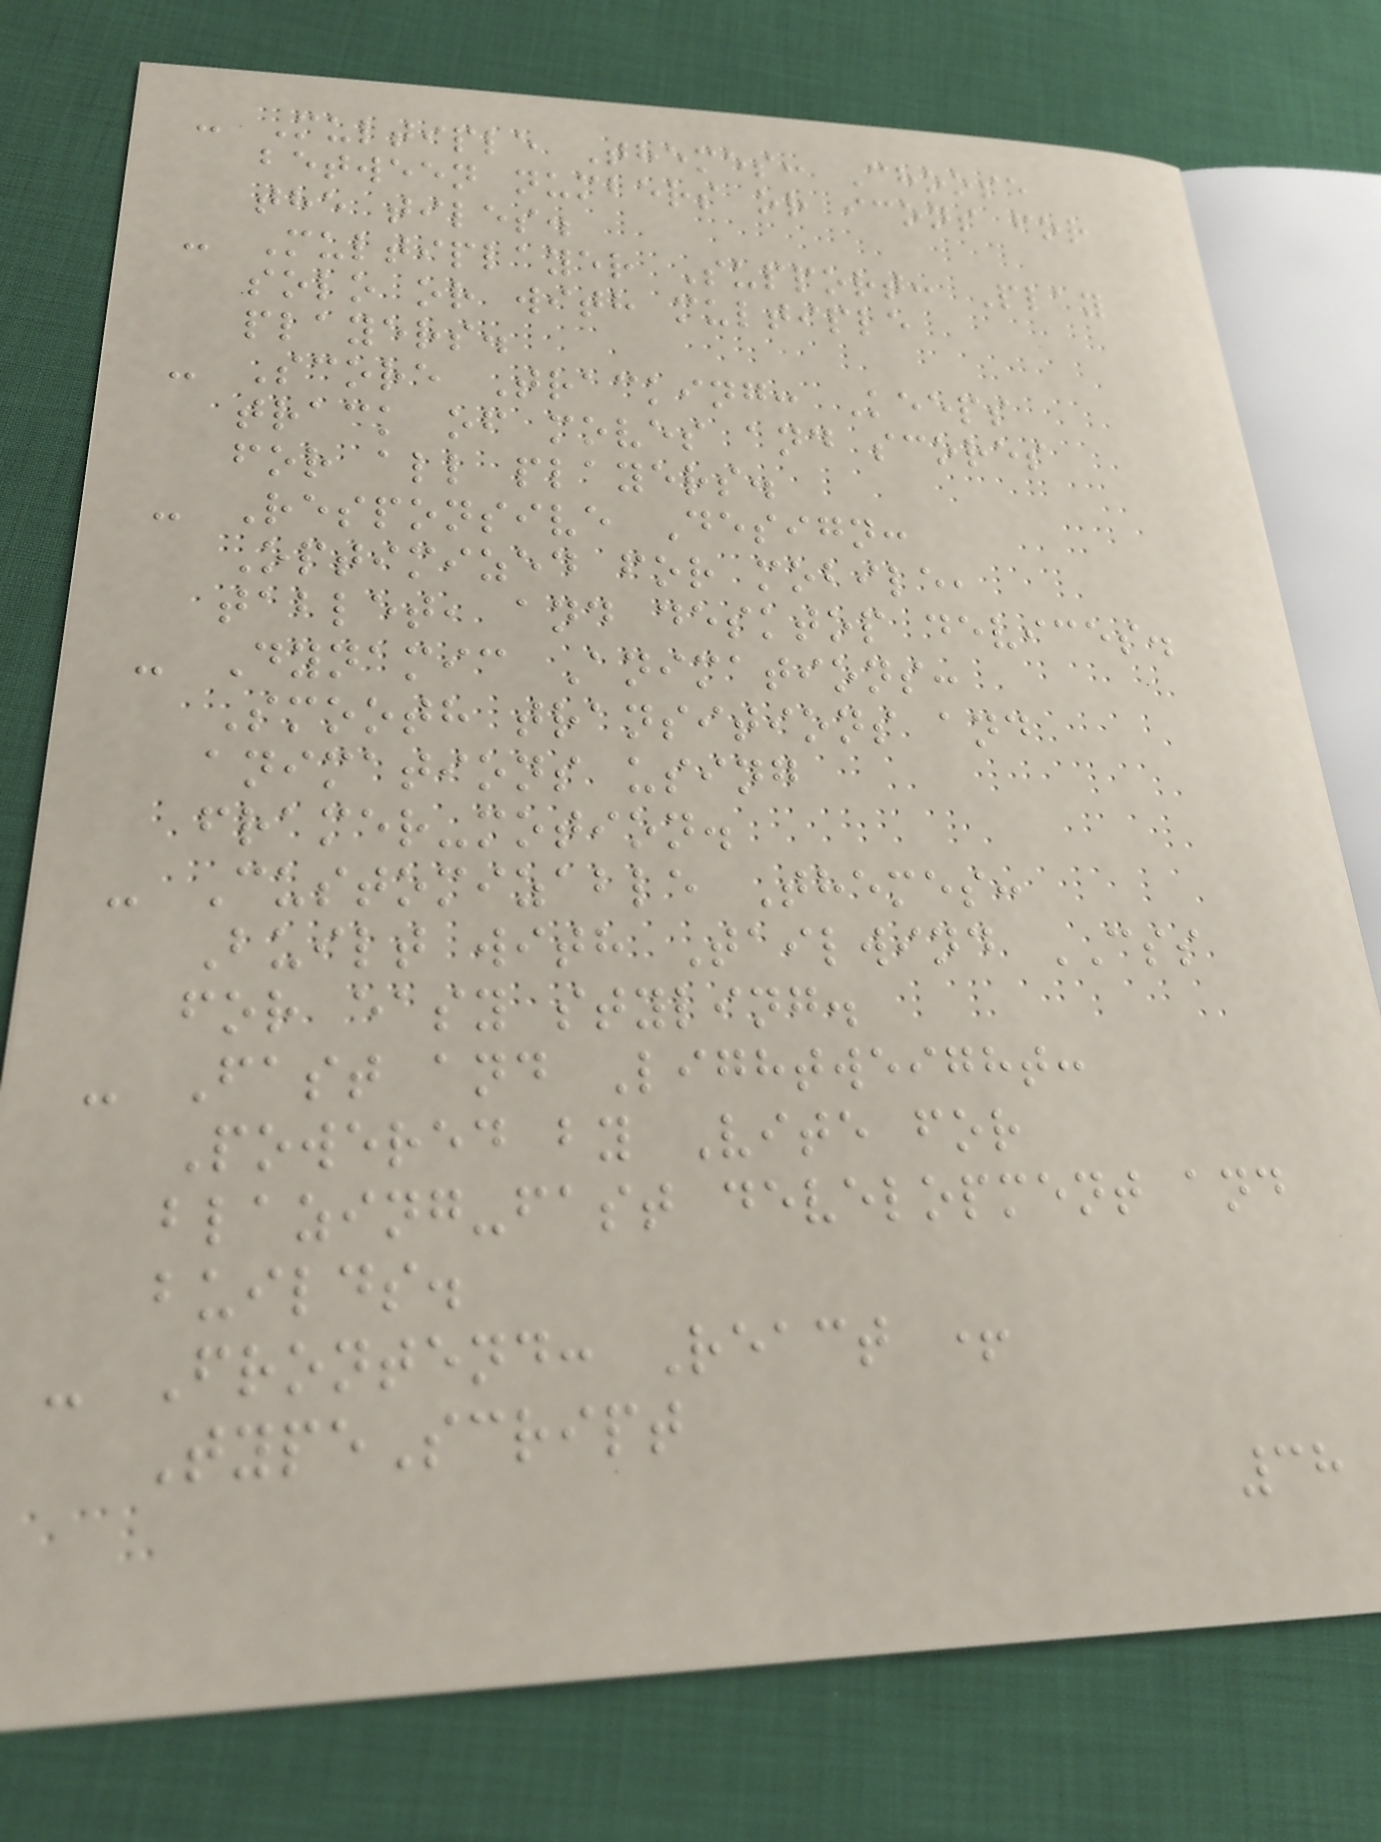- Multiple Themes: Choose
between numbers or icons for
the tiles.
- Multiplayer Support: Play
solo or with multiple
players.
- Score Tracking: Keeps
track of moves and scores
for all players.
- Responsive Design:
Optimized for mobile,
tablet, and desktop devices.
- Dynamic Animations:
Smooth transitions and
animations using
framer-motion.
- Customizable Themes:
Built with Tailwind CSS
for easy styling.
- Fast and Lightweight:
Powered by Vite for
blazing-fast development and
builds.
- Frontend: React +
TypeScript
38
